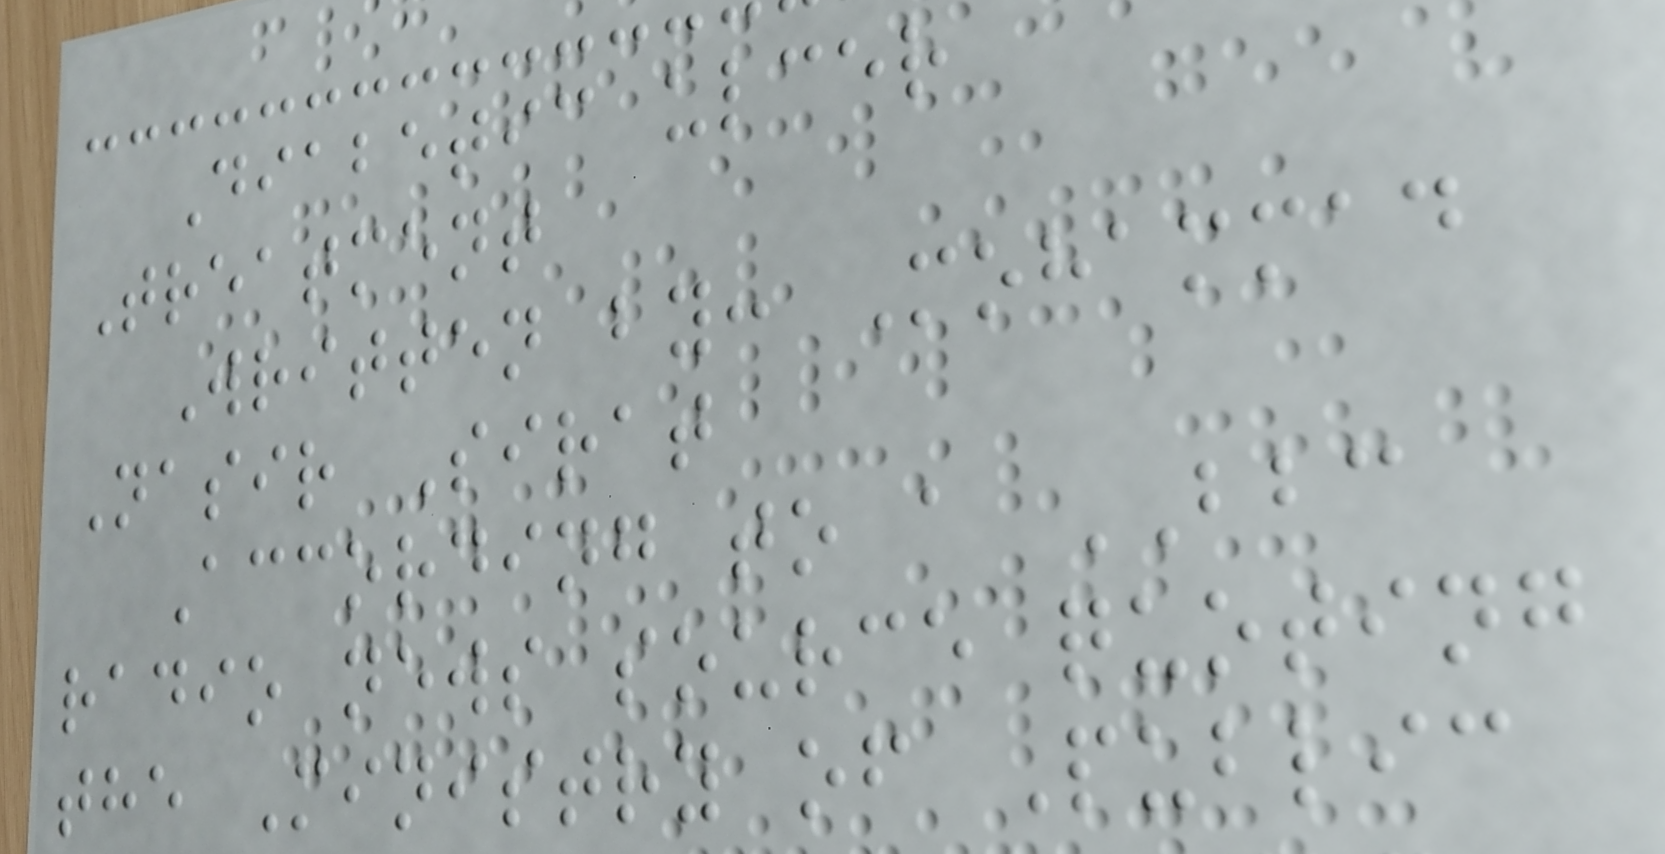Diabetic ulcer
Treatment
Written by: Mohammad
Nasir Sirat
According to a BBC
radio news source quoting
the Ministry of Public
